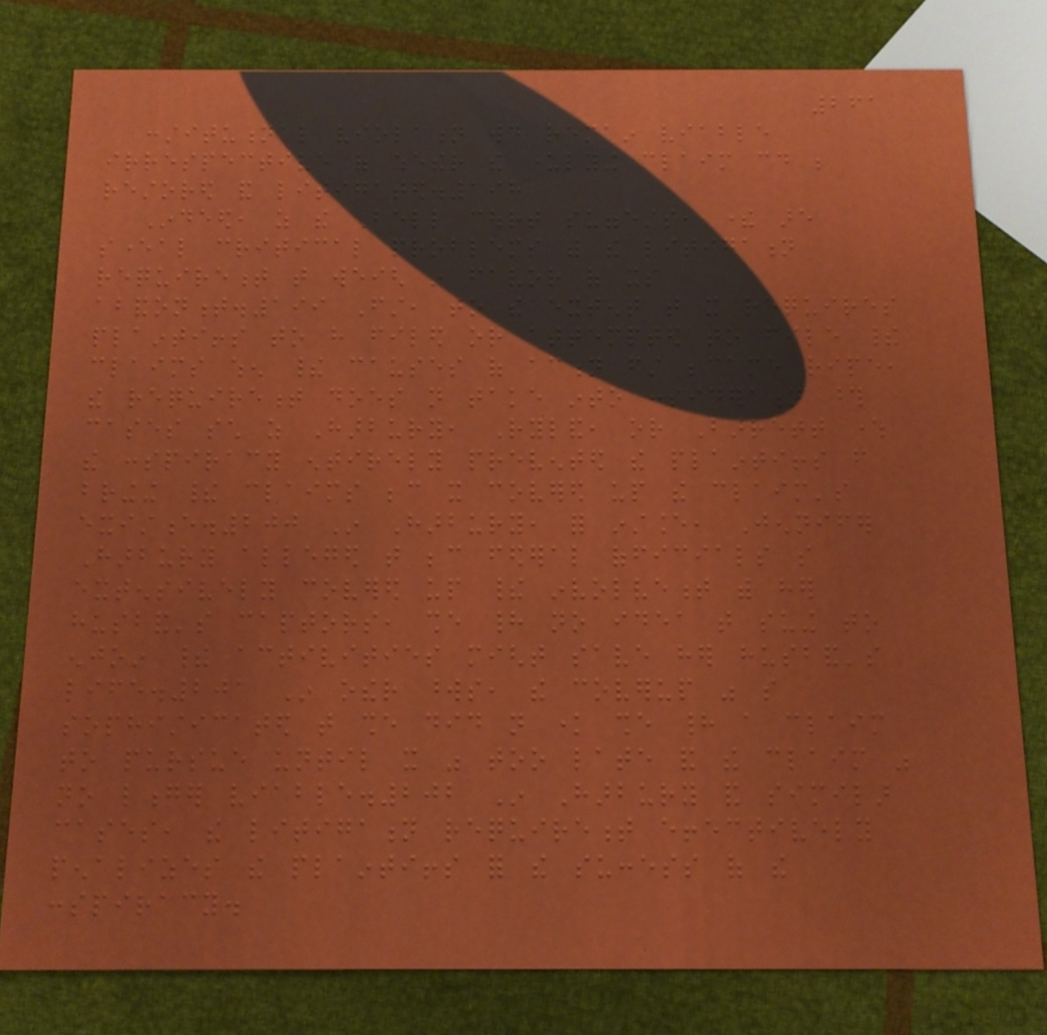261
constitutional violation would remain viable
irrespective of whether the underlying claim could be
restored and litigated.198
Indeed, as the Bell court suggests, there are
several critical problems with the litigation
requirement that weigh in favor of its
abandonment.199 First, to the extent that it requires
plaintiffs to have filed or attempted to file their
claims when their causes of action first became ripe,
the requirement does not take into consideration those
cases such as Harbury, Ryland, or Barrett where
the conspiracy entirely prevented the plaintiffs from
bringing their claims because it covered up the claim's
existence.200 In Harbury, for instance, Jennifer
Harbury alleged that because federal officials so
extensively covered up their involvement with her
husband's captors, she had no idea that suing to
enjoin their activities might save her husband's
life.201 In other words, the coverup was so
sophisticated that she did not know she had a claim
to pursue until it was too late and the claim was
no longer viable.202 In Harbury and similar
cases, the litigation requirement effectively
penalizes the plaintiffs for the success of the
conspiracy.
